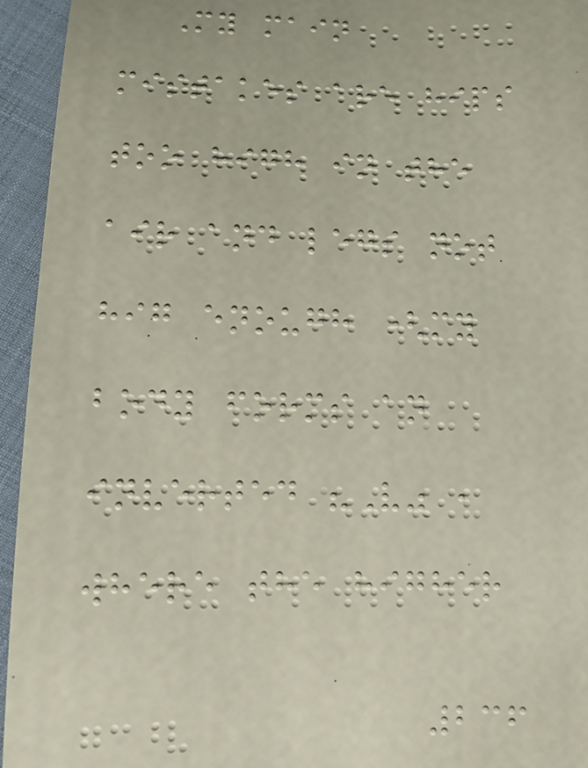My main
mistakes are hips
too high in the
air and legs not
hig enough (my
body forms an
inverted "V" ,
where the higher
236
